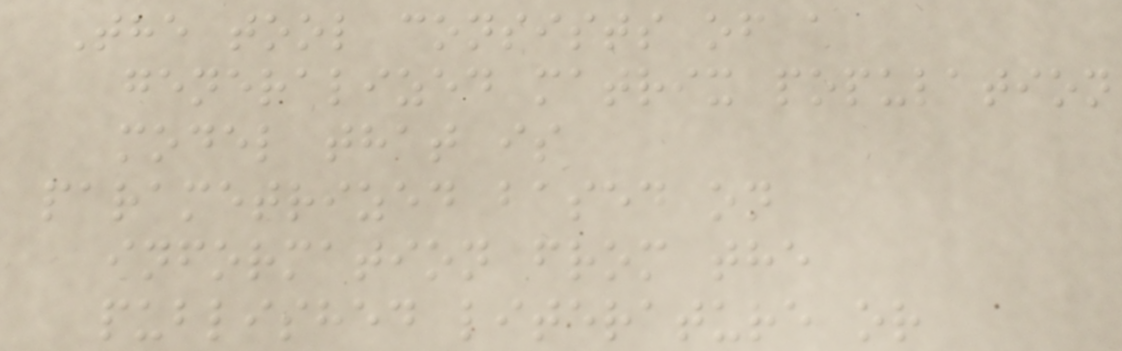The tool consists of a
generalized matrix population
model that is
parametrized based on
information from the
published literature or
